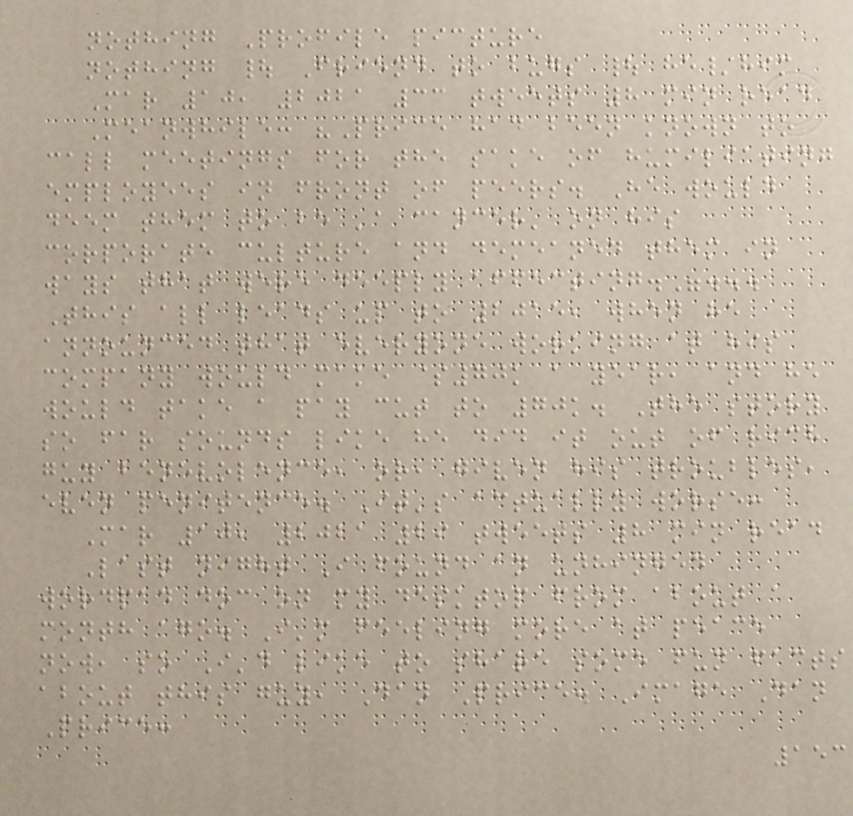nothing Profile picture
nothing | Friend to bugs | he/him
Mar 10, 2021 33 tweets 8 min read
Meanwhile: "Price had been known to
call meetings for the sake of humiliating
employees in front of peers. He would
deem them to be 'a cancer' on his
corporate culture and demeaned them in
ways that were deeply affecting."...
This all leads up to 2015, when he
announced that everyone working at his
company would make $70k a year, and he
would take a pay cut to 70k. The story
so far sounds like he did it out of rich
guy benevolence, or, given his troubles,
even penitence. It's actually worse:
Mar 10, 2021 29 tweets 8 min read
Last night I found an unhinged
wordpad doc on my desktop from about a
month ago. I'm feeling more at peace
now, so I'd like to share some fun facts
about this guy, Dan Price. Image Dan
Price:
153
